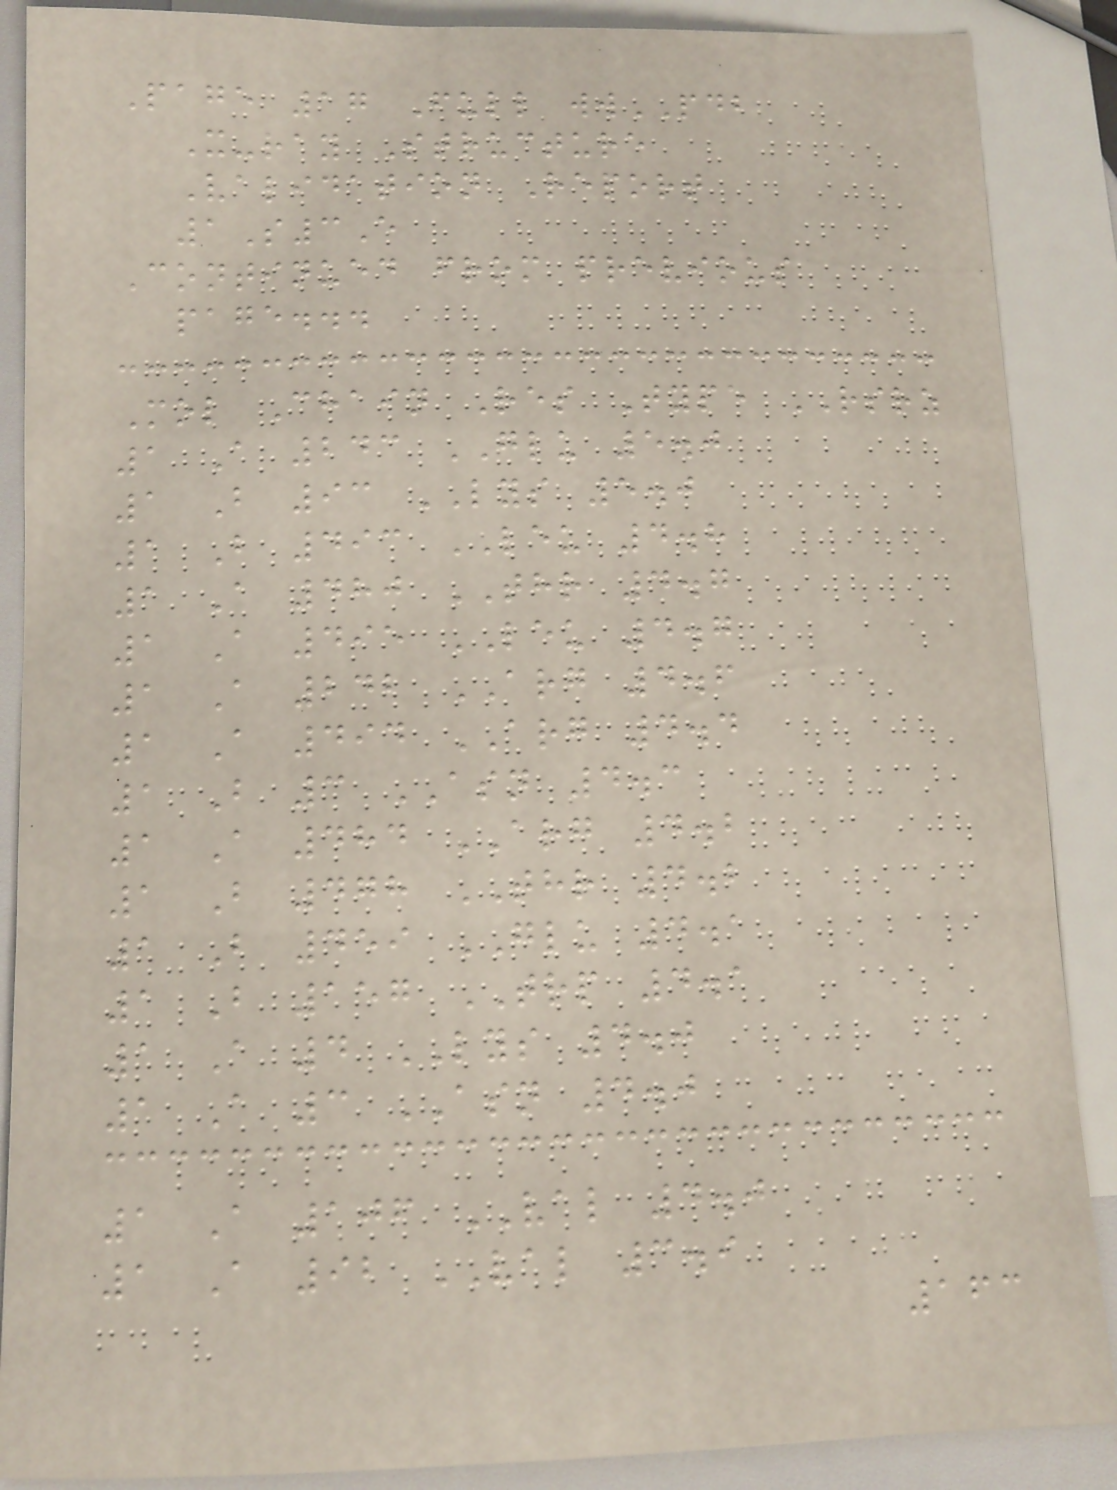Page 17 Full wwPDB
X-ray Structure
Validation Report
1S3E
Continued from previous
page...
Mol Chain Res Type RSRZ
1 A 243 GLU 5.0
1 B 93 LYS 5.0
1 B 493 LEU 4.8
1 A 480 THR 4.7
1 A 495 LEU 4.7
1 A 242 ARG 4.6
1 A 494 ARG 4.4
1 B 3 ASN 4.3
1 A 484 ARG 4.2
1 B 478 THR 4.2
1 B 459 GLU 4.1
1 B 157 TRP 4.1
1 A 4 LYS 4.0
1 A 3 ASN 4.0
1 A 106 VAL 4.0
1 A 92 VAL 3.9
163
